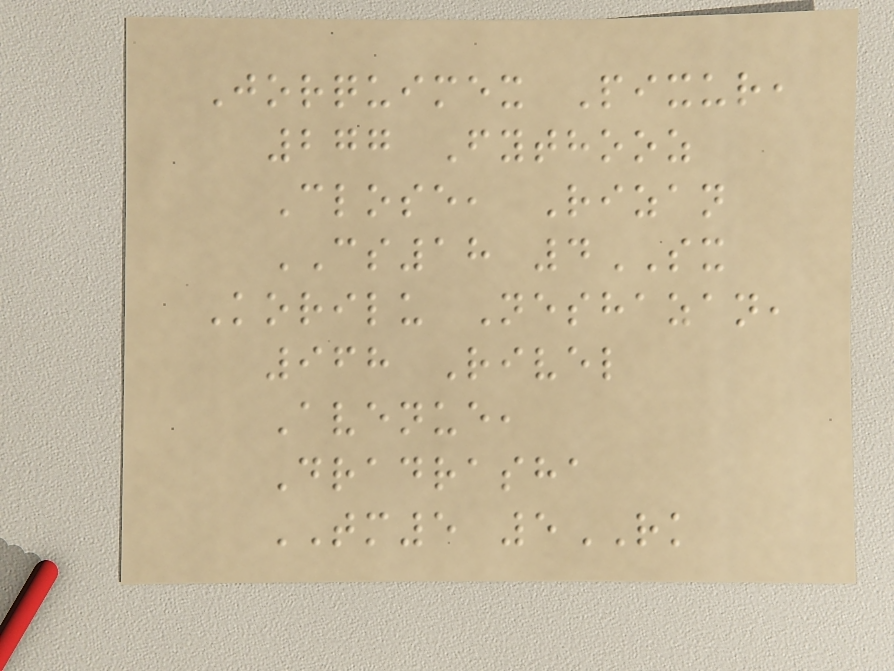Jorquimex Pixur,
277 Fythooz
Close, Rizan
CS18 4SX
Korilu Neshazan,
968 Rivel
Avenue,
Dradrasha
TM5 5RK
